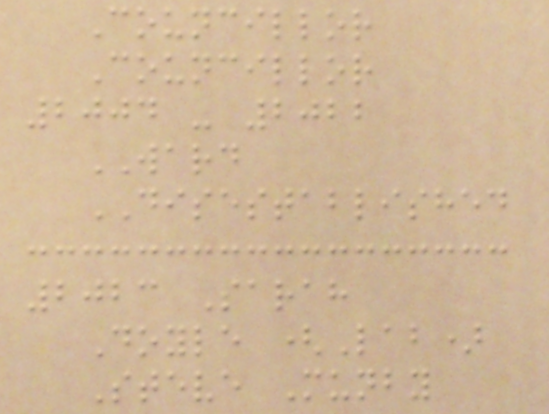Councillor
Councillor
2004 - 2022
WARD
DISESTABLISHED
2023 Sarah
Doyle (Lab)
Steve Munby
